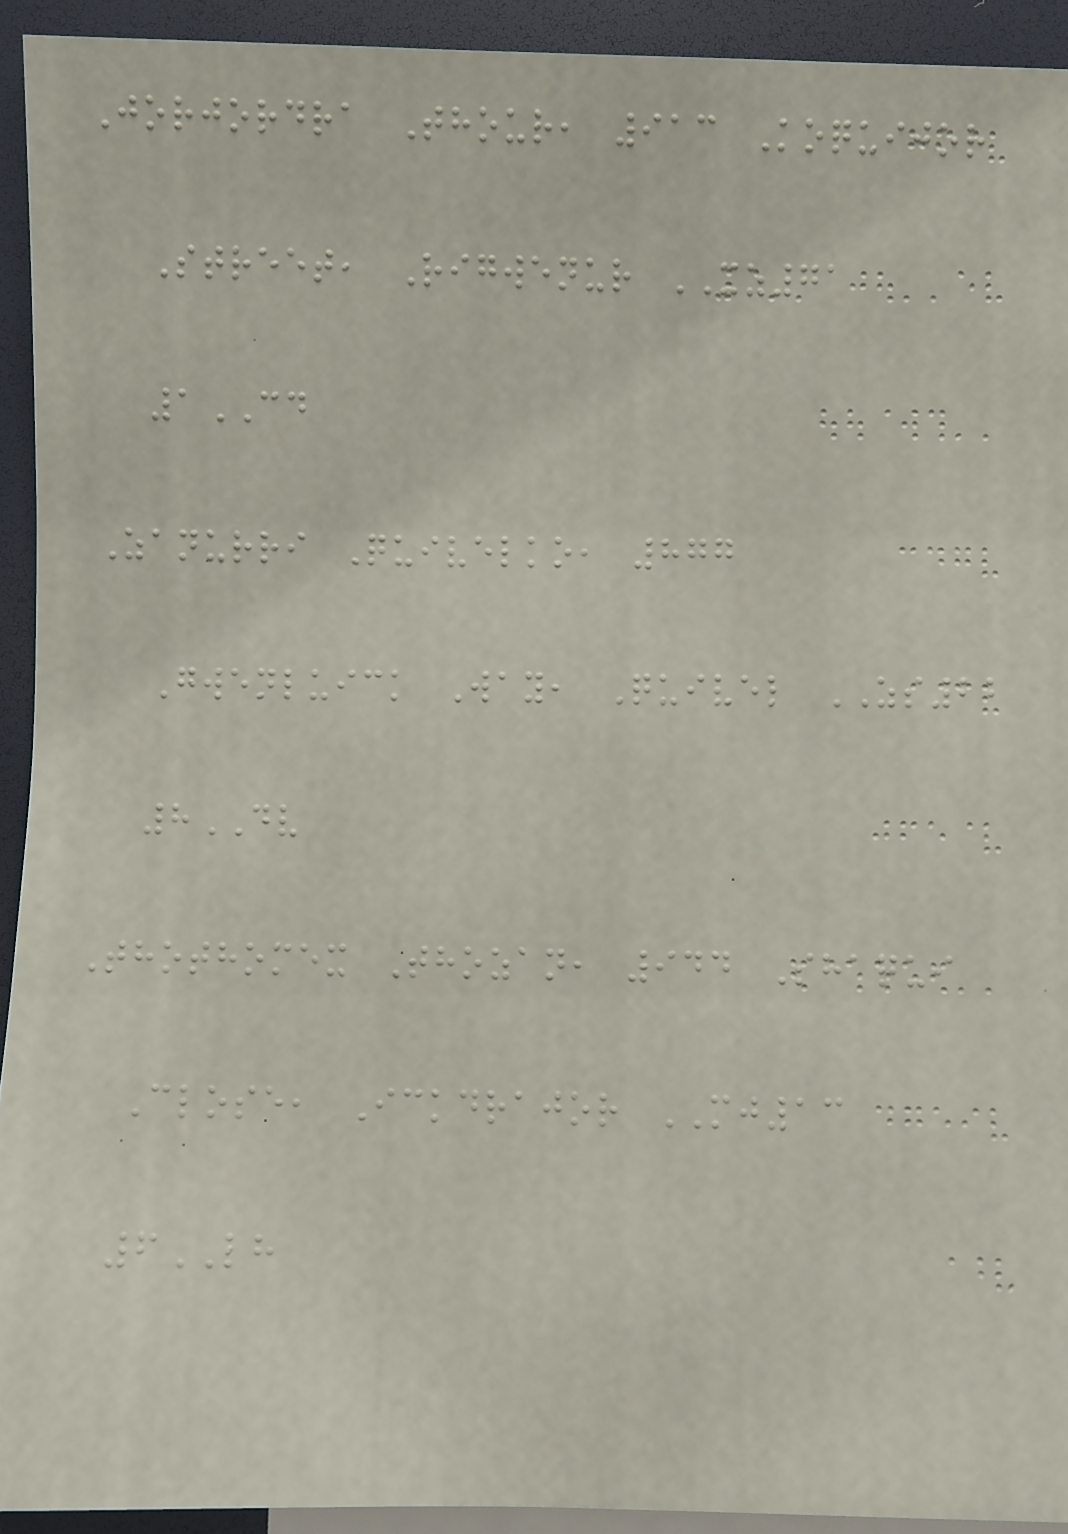Jorjordra Thour, 913 Koquijor
Street, Rigwenur XZ71
1CD
Zanurri Quivelko, 877
Gwenluick Way, Quivel ZS22
8DV
Thothomex Thozan, 944 Shaqui
Close, Ickdrajor MJ13
6LH
